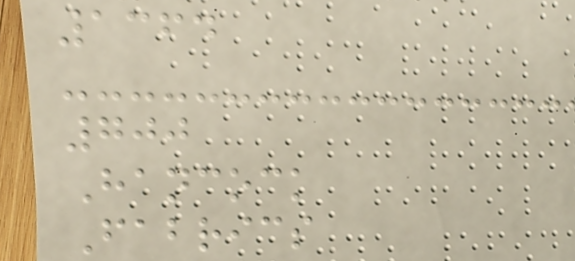1364
700
Hancock
Fabrics
